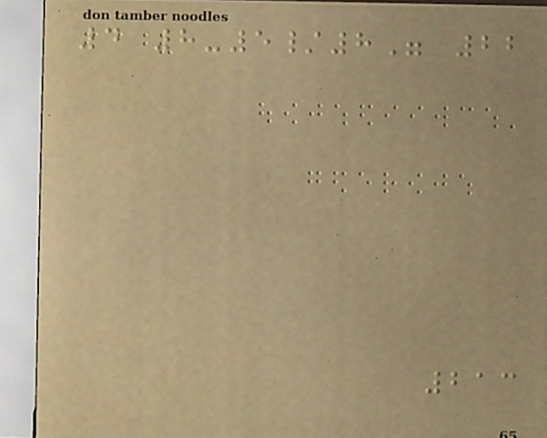4 8-5/8" 22
213
